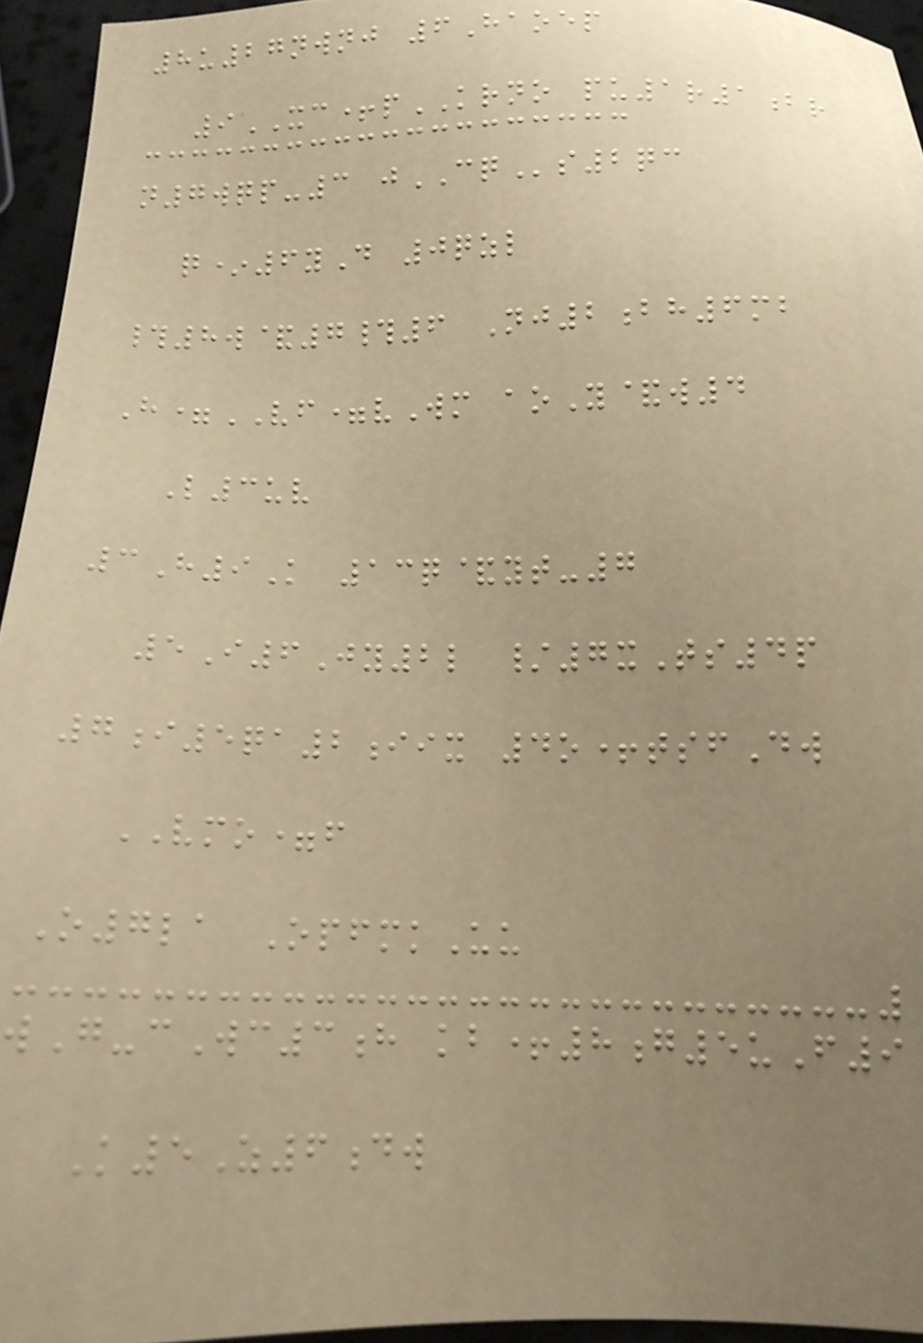8u27nwnj 6Haoep
9XC+pKRNO pu1r1br
n7wqp-3 jCQs2qc
q*6yD 0qzl
#8w&7#6 Nj2bh6mb
H=VF=vWm aoY&w4
L3uv
3H9K 13q&yt-7
5I6Jy2l /7xTs4p
7i5qa2iix 4o+tsfDw
VMO=f
O7la OpfmkUu
wG-cWc3h kb+8g5uF9
K5Z6dw
